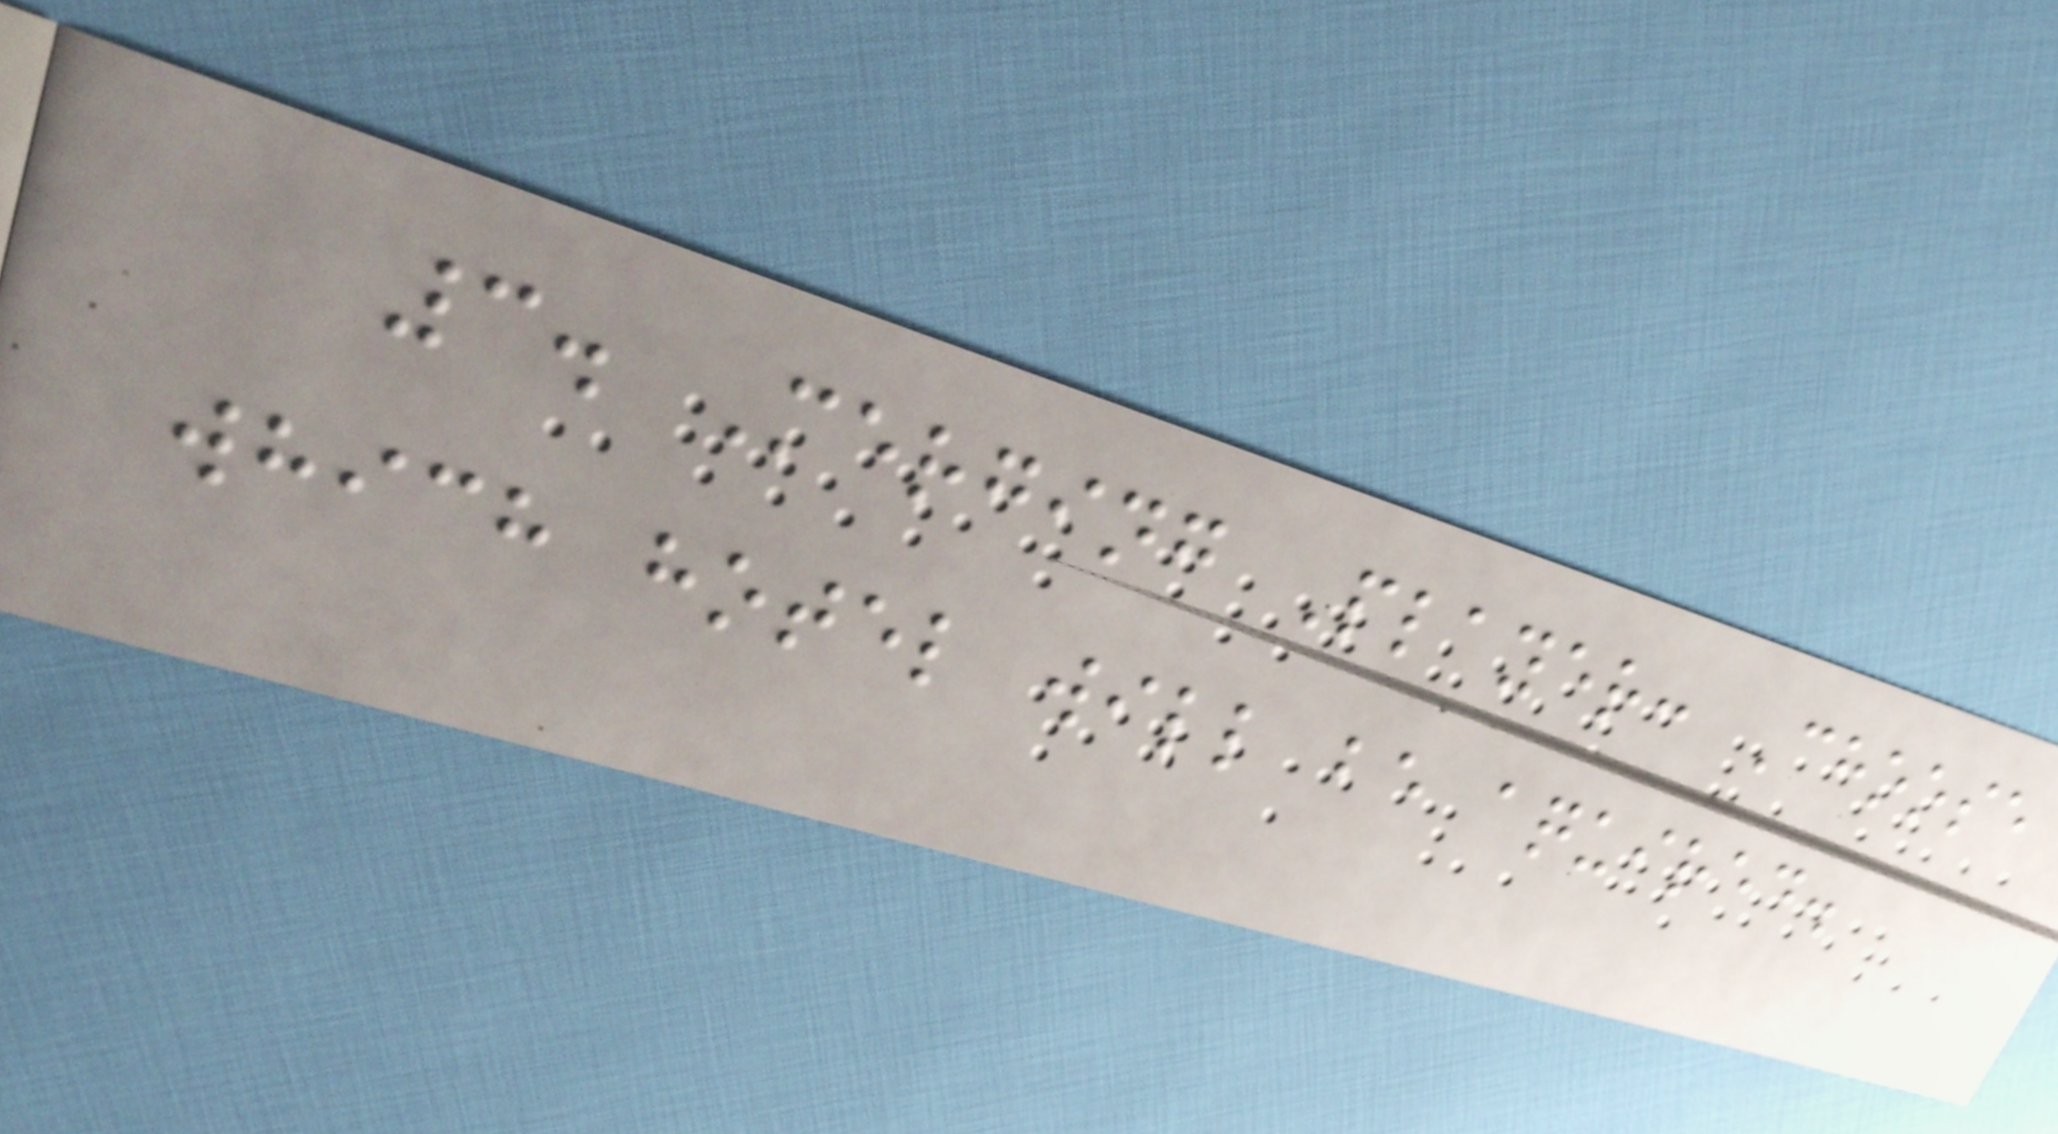3. Merging Player: Choose
which hotel will be aquired.
